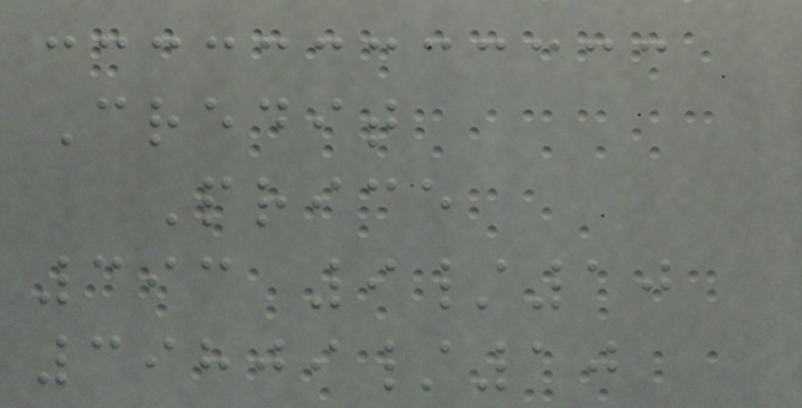Credit
Price
393 9/10
39809/10
